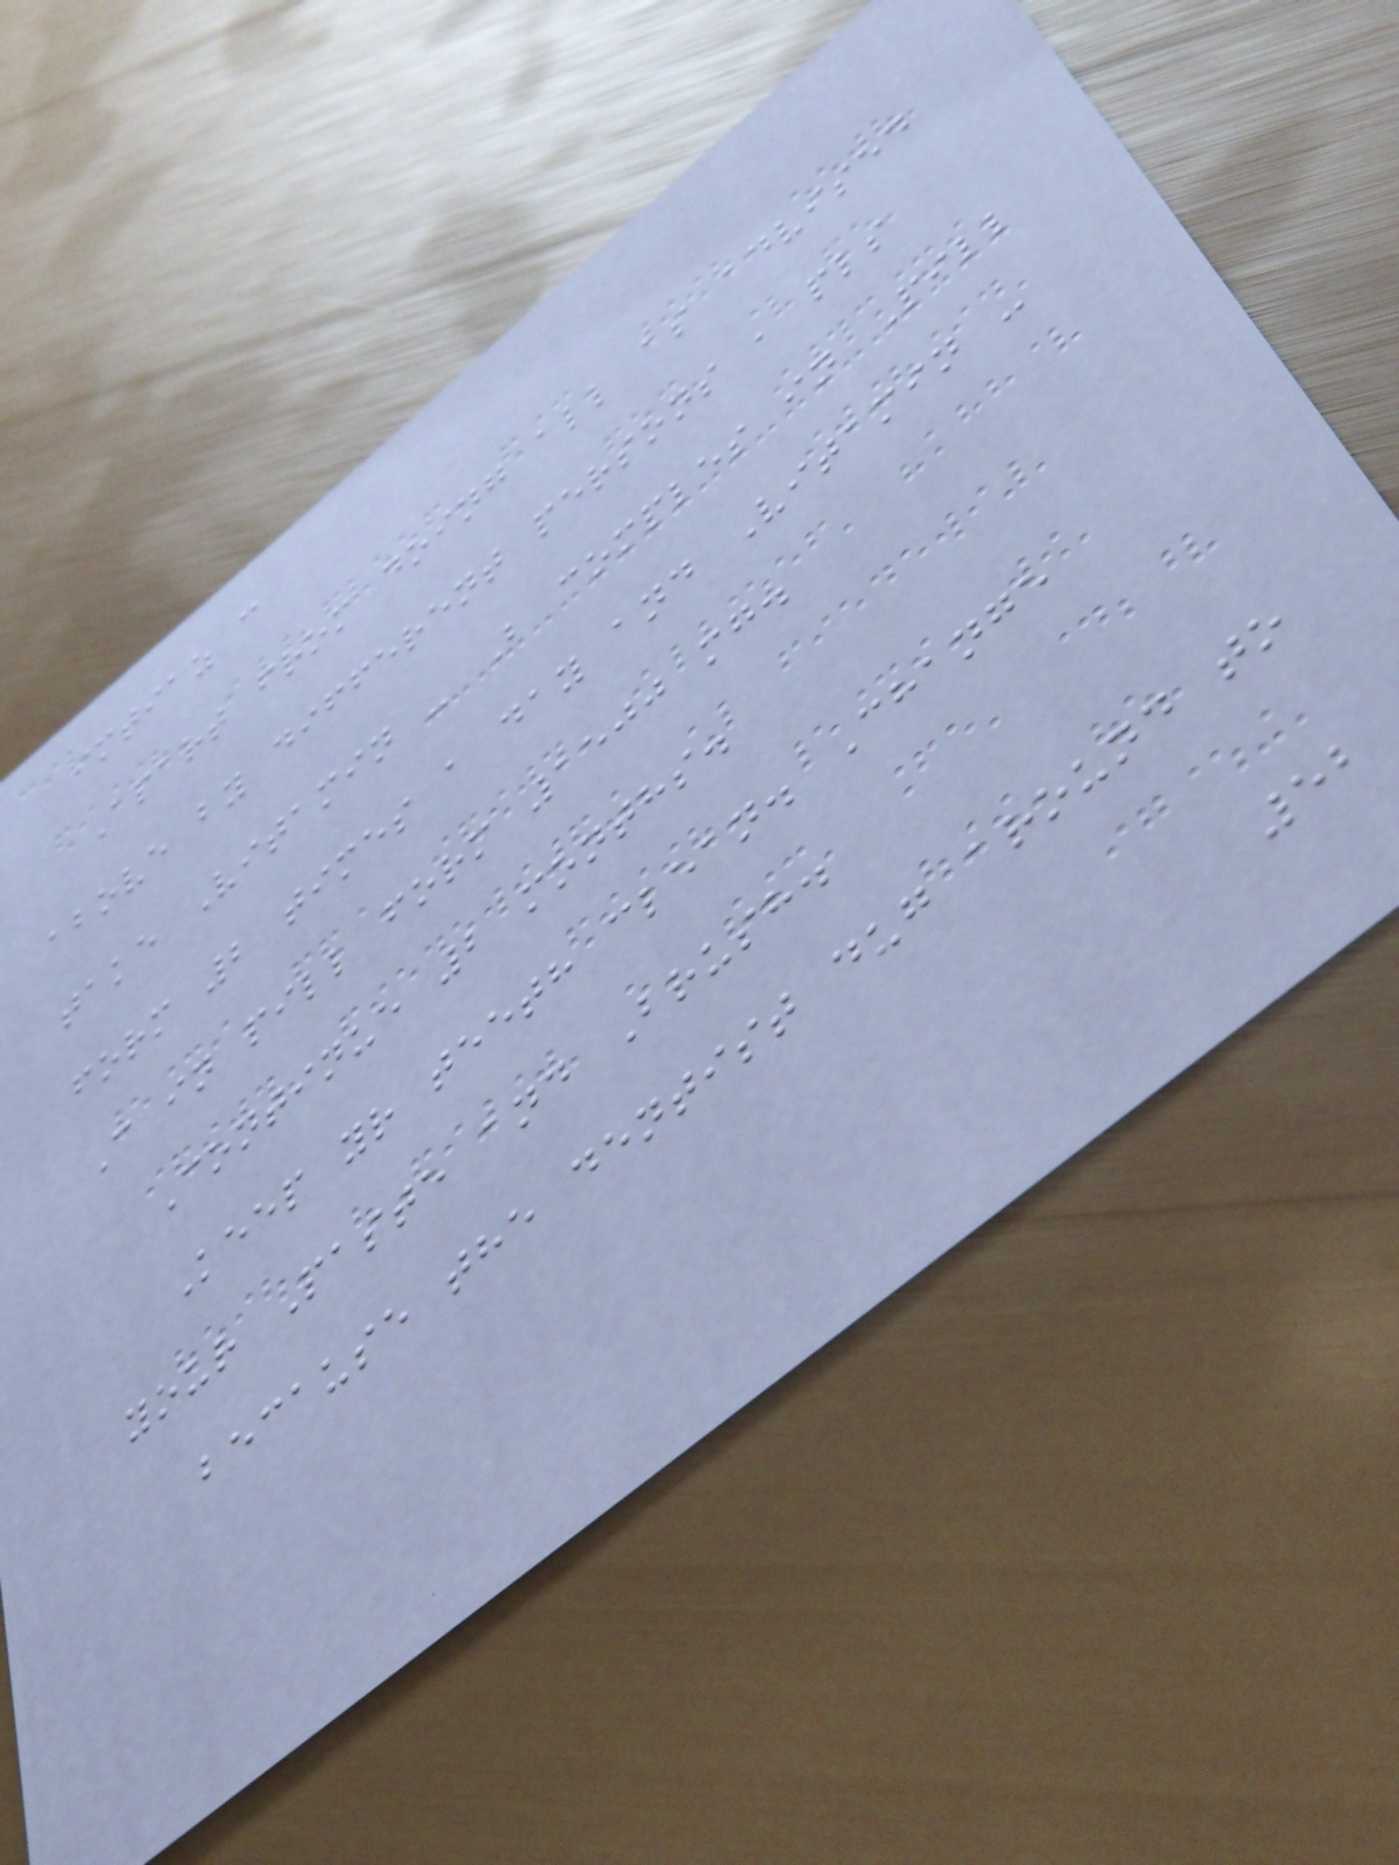imtiaz c
Apart from doing all as advised
above by different persons , pls
take Vitamin - B comples in Pill
form 2 times a day and Vitamin -
C in pill form 1500 mg.
Continue 2 months.
Keep yr teeth clean. Change
your Paste and Brush.
because the dentist dug around to
52
